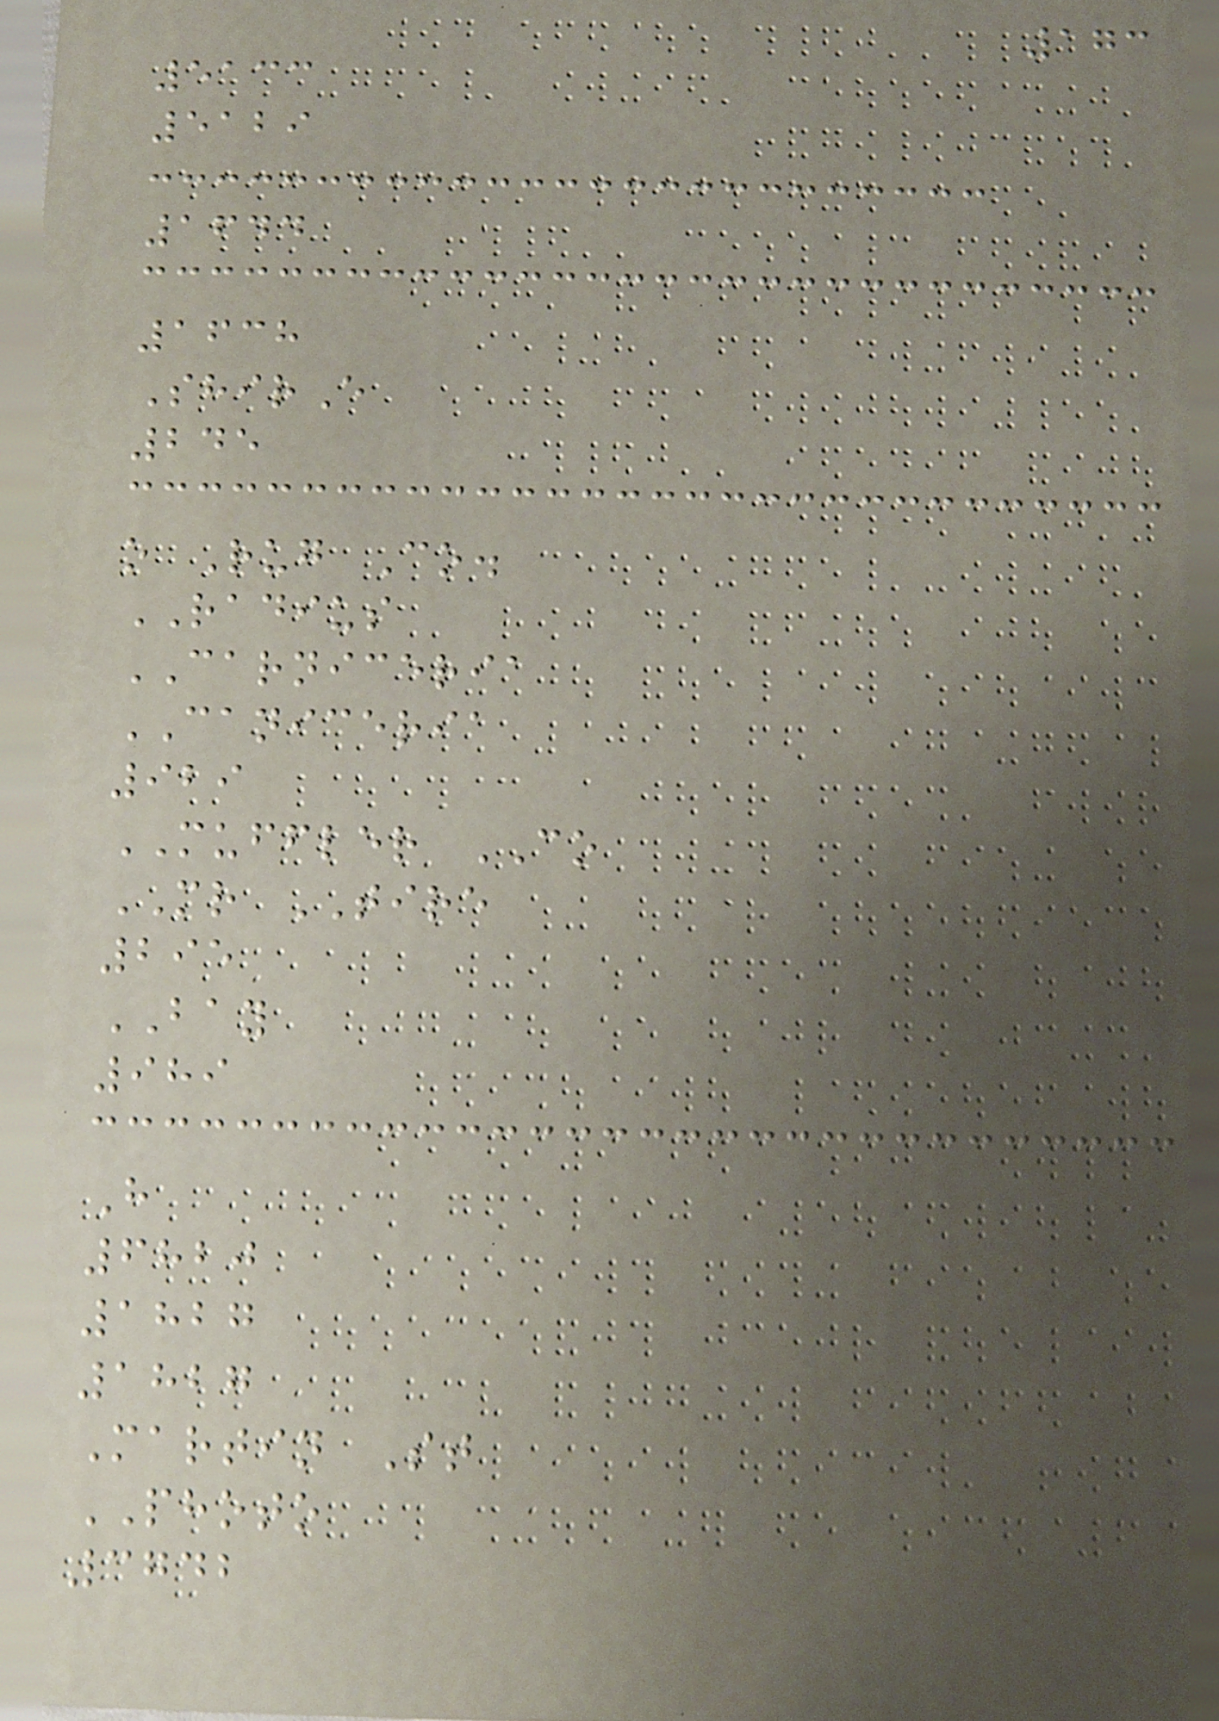173
5133
5129
1644
1638
ShirE
245
o Rug Co.
RADIUS
CARNICERIA
CANICERIA
929
MUFFLER CO
MR TIRE
295
BAY
989
H
6820
1827
1827
Martin St
PHOTO
3742
